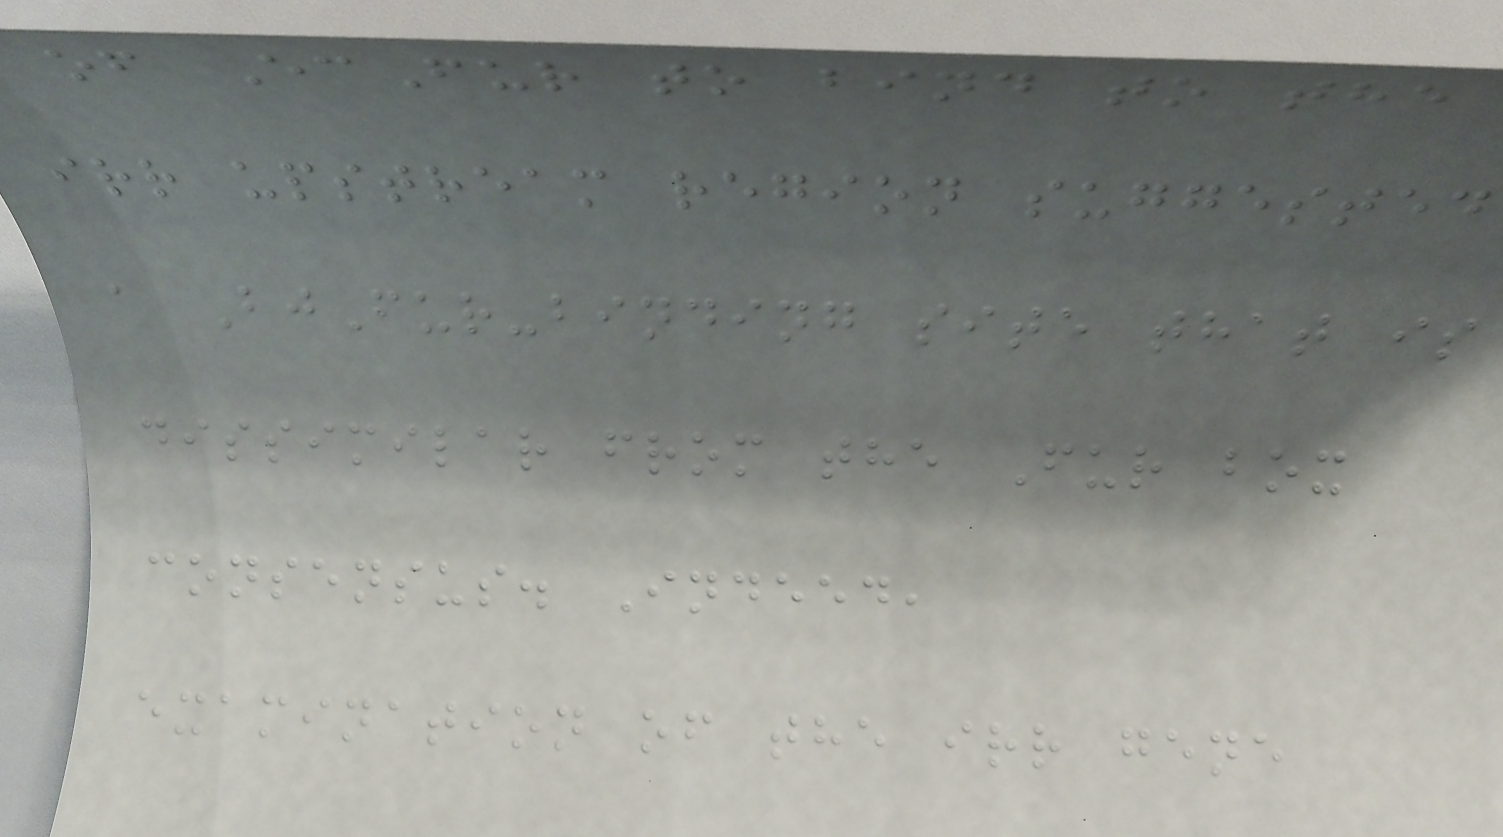of EcFur to bind to the
irr upstream region suggested
a BjFur-binding site that is
dissimilar from the Fur box
consensus. Indeed,
examination of the irr gene
